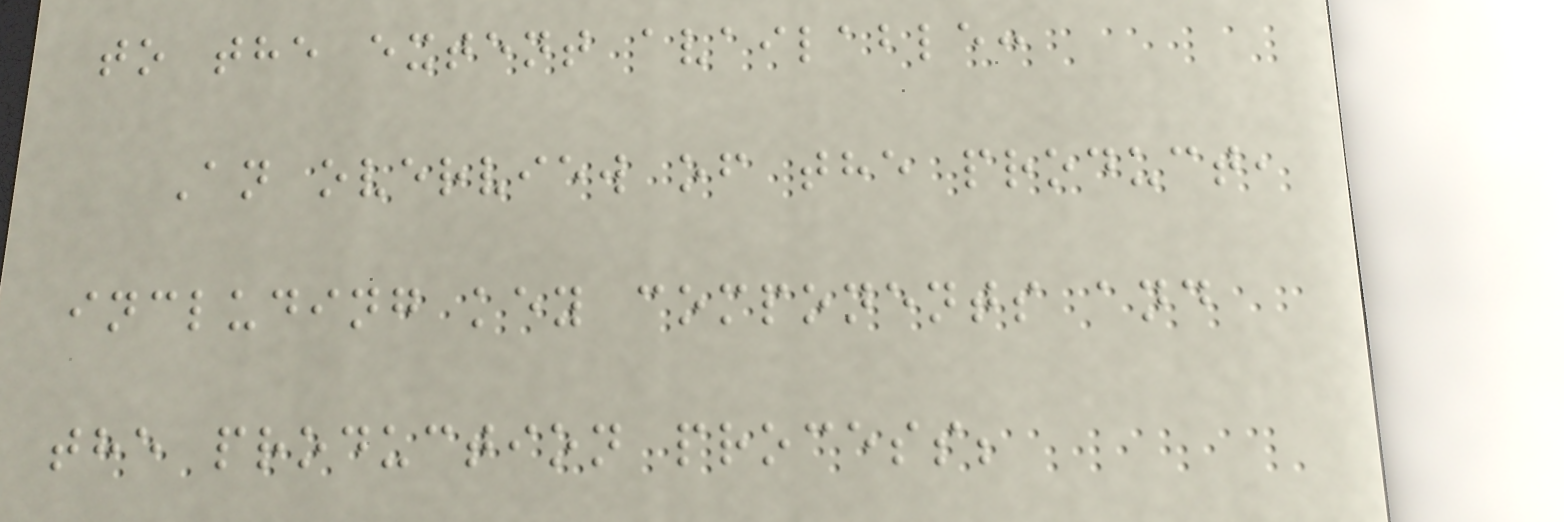to the extent available:
An overview of the product,
including key components and
the production process;
